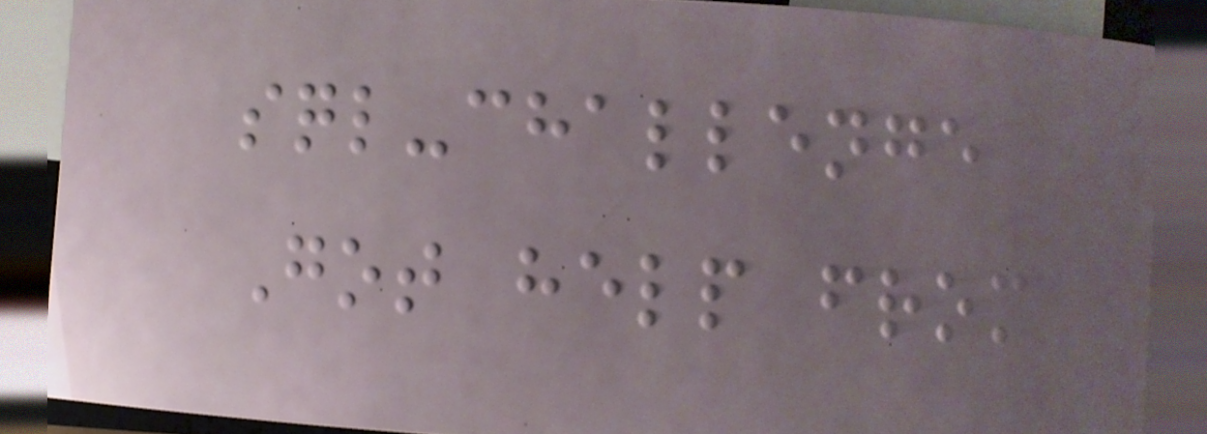sql-challenge
Got help from
